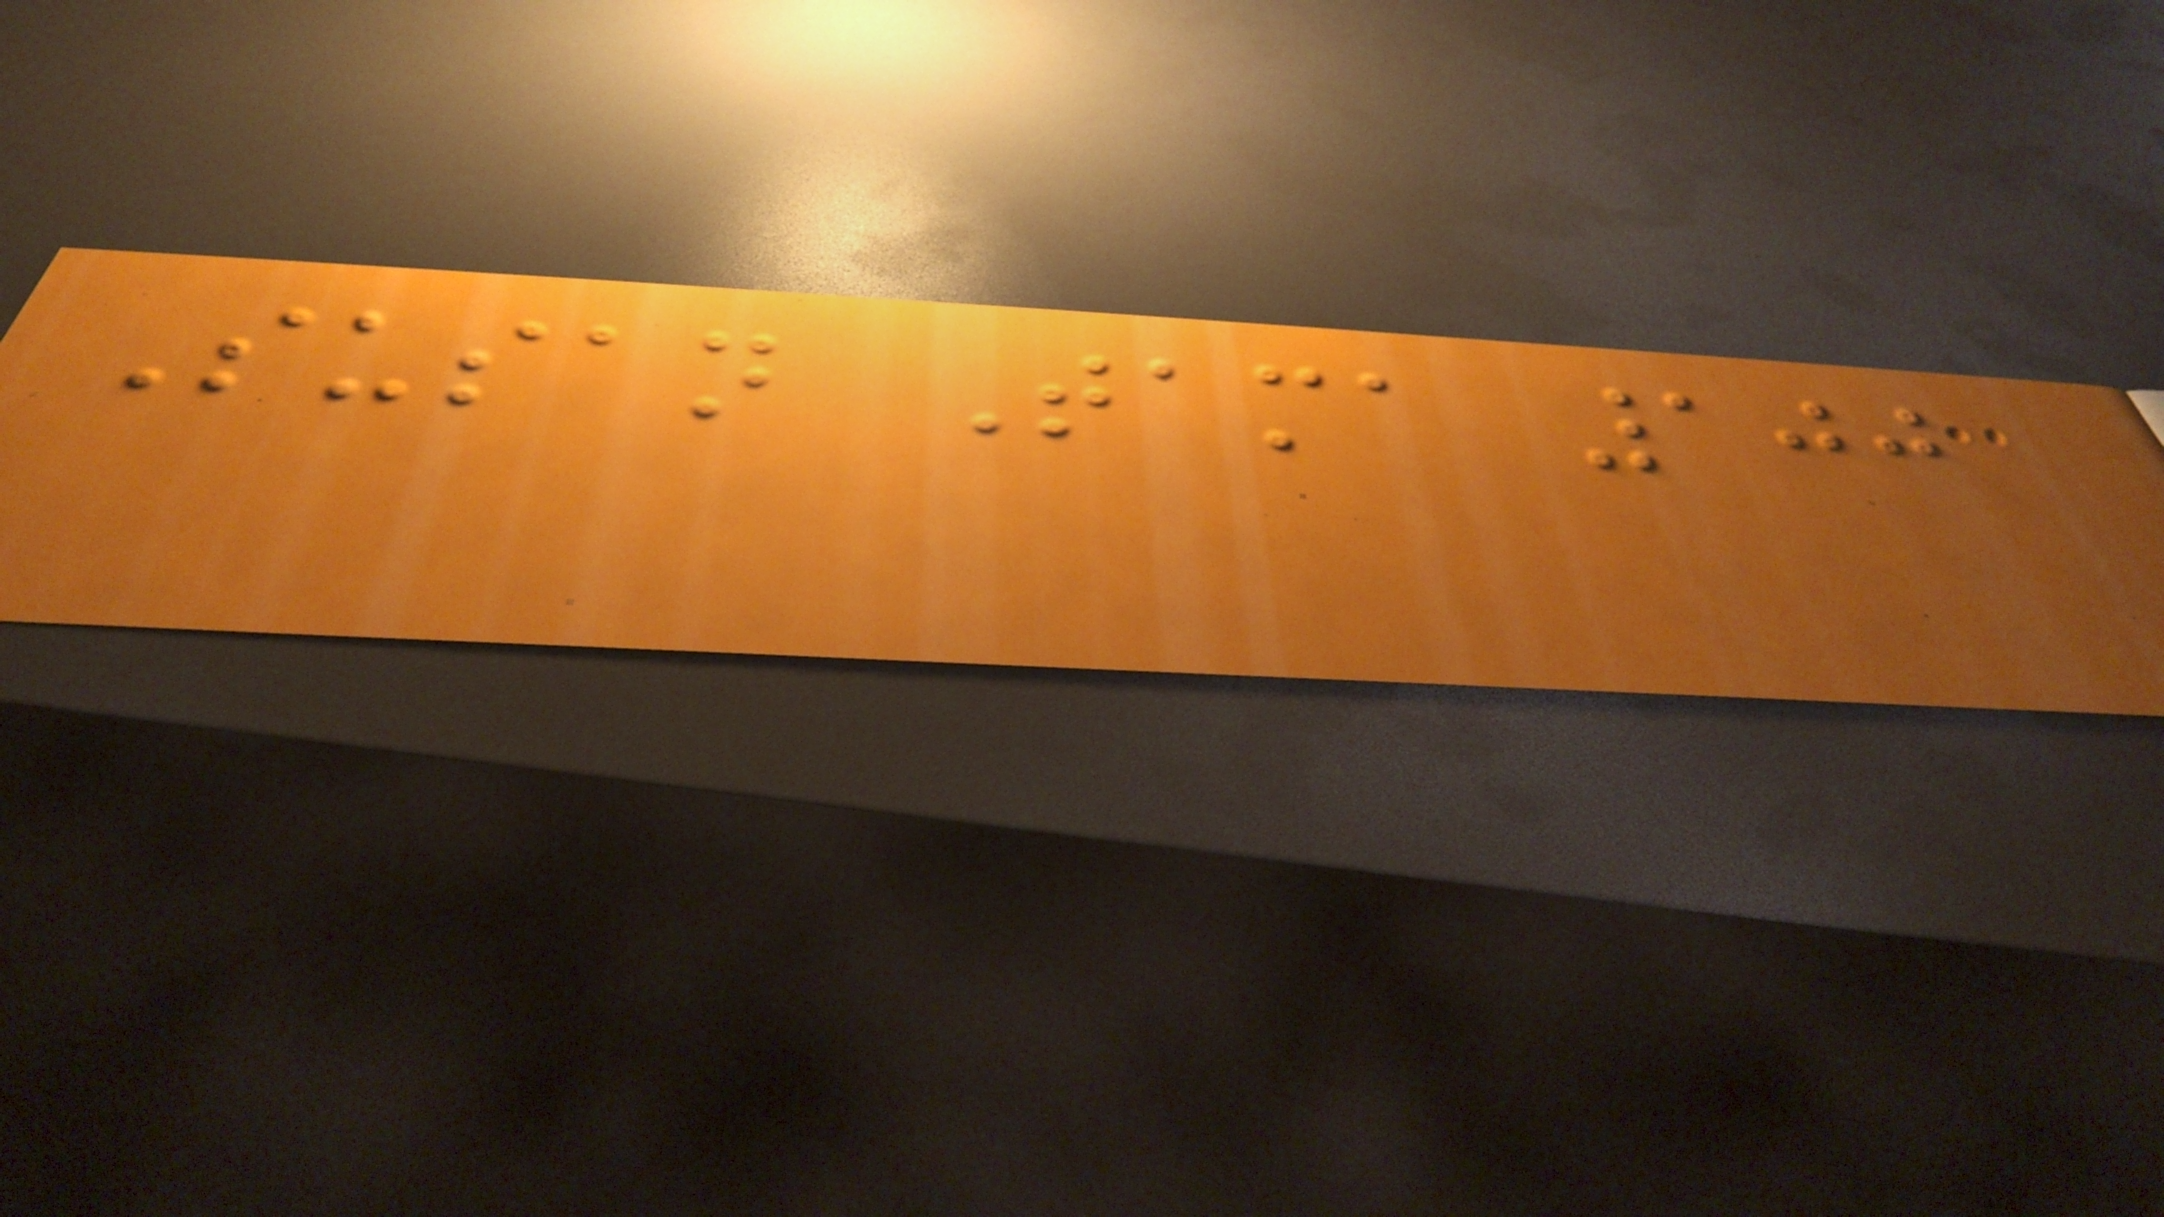Susan Tama 100
